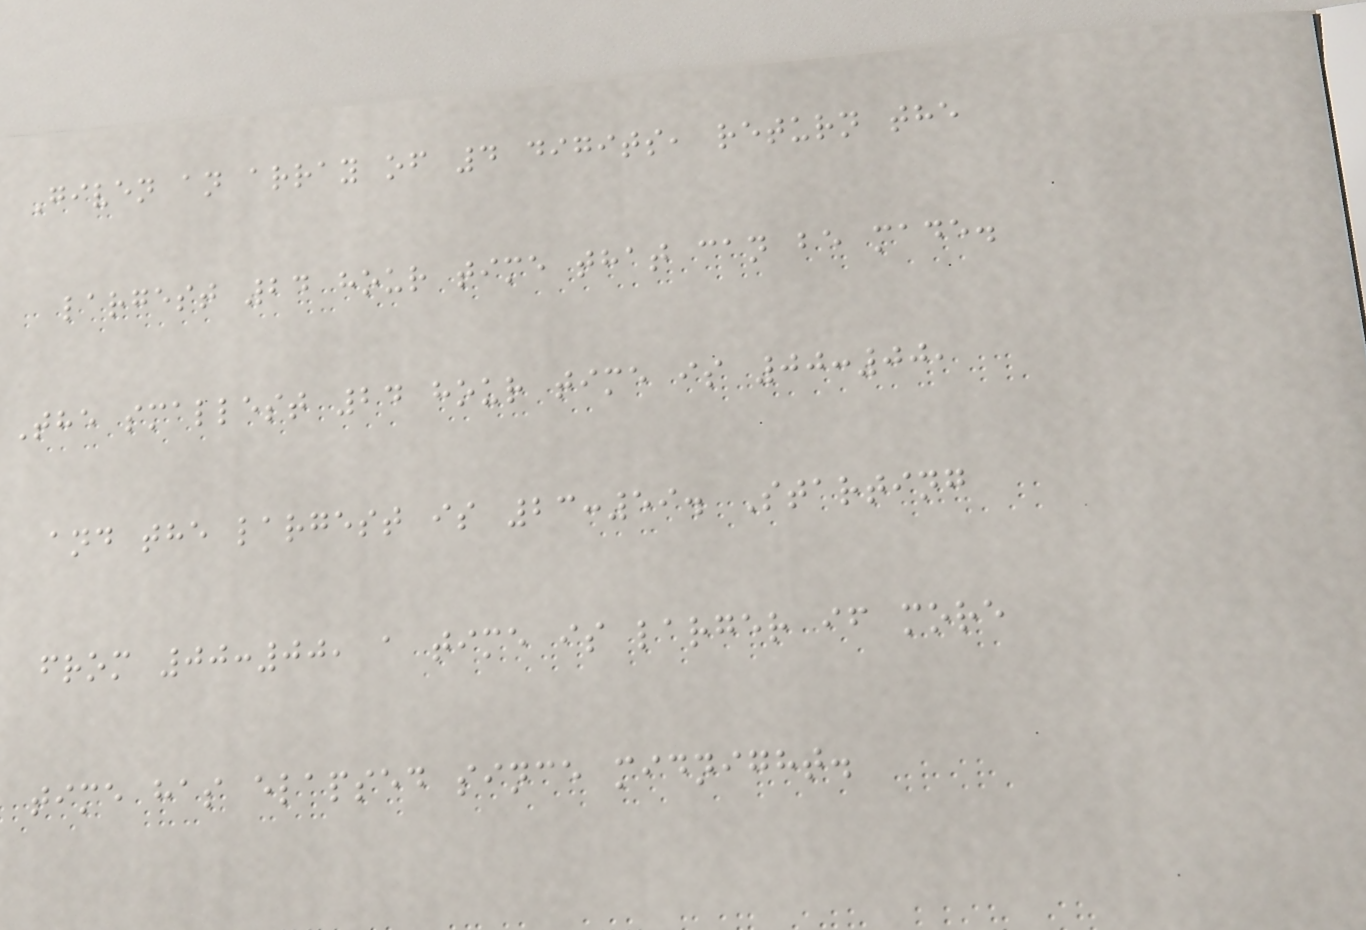Given an array of 4 digits, return the
largest 24 hour time that can be made.
The smallest 24 hour time is 00:00,
and the largest is 23:59. Starting
from 00:00, a time is larger if more
time has elapsed since midnight.
